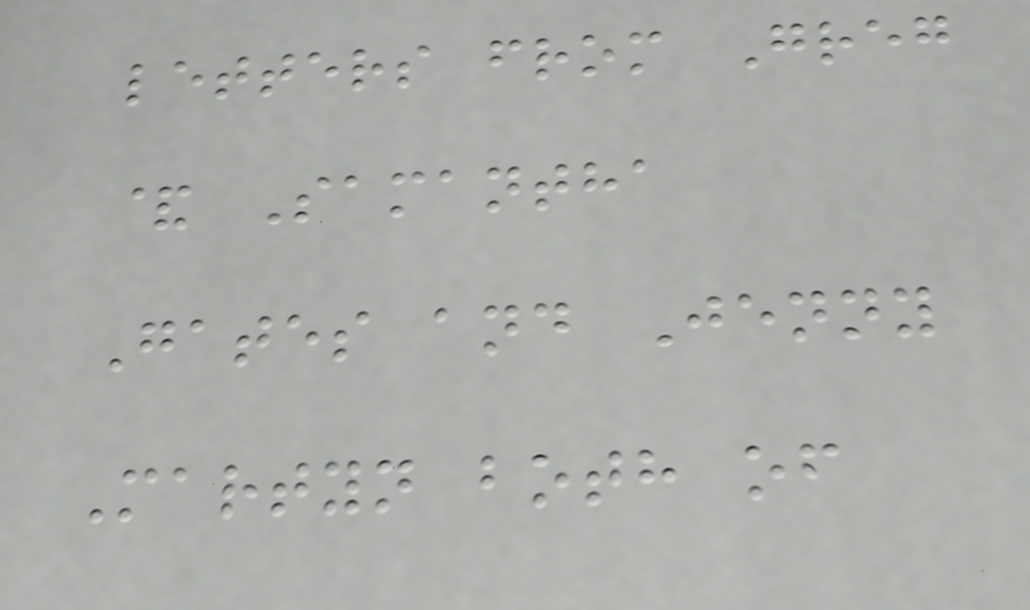letters from Greg
& Samantha
Gates and Jenny
Martyn both of
